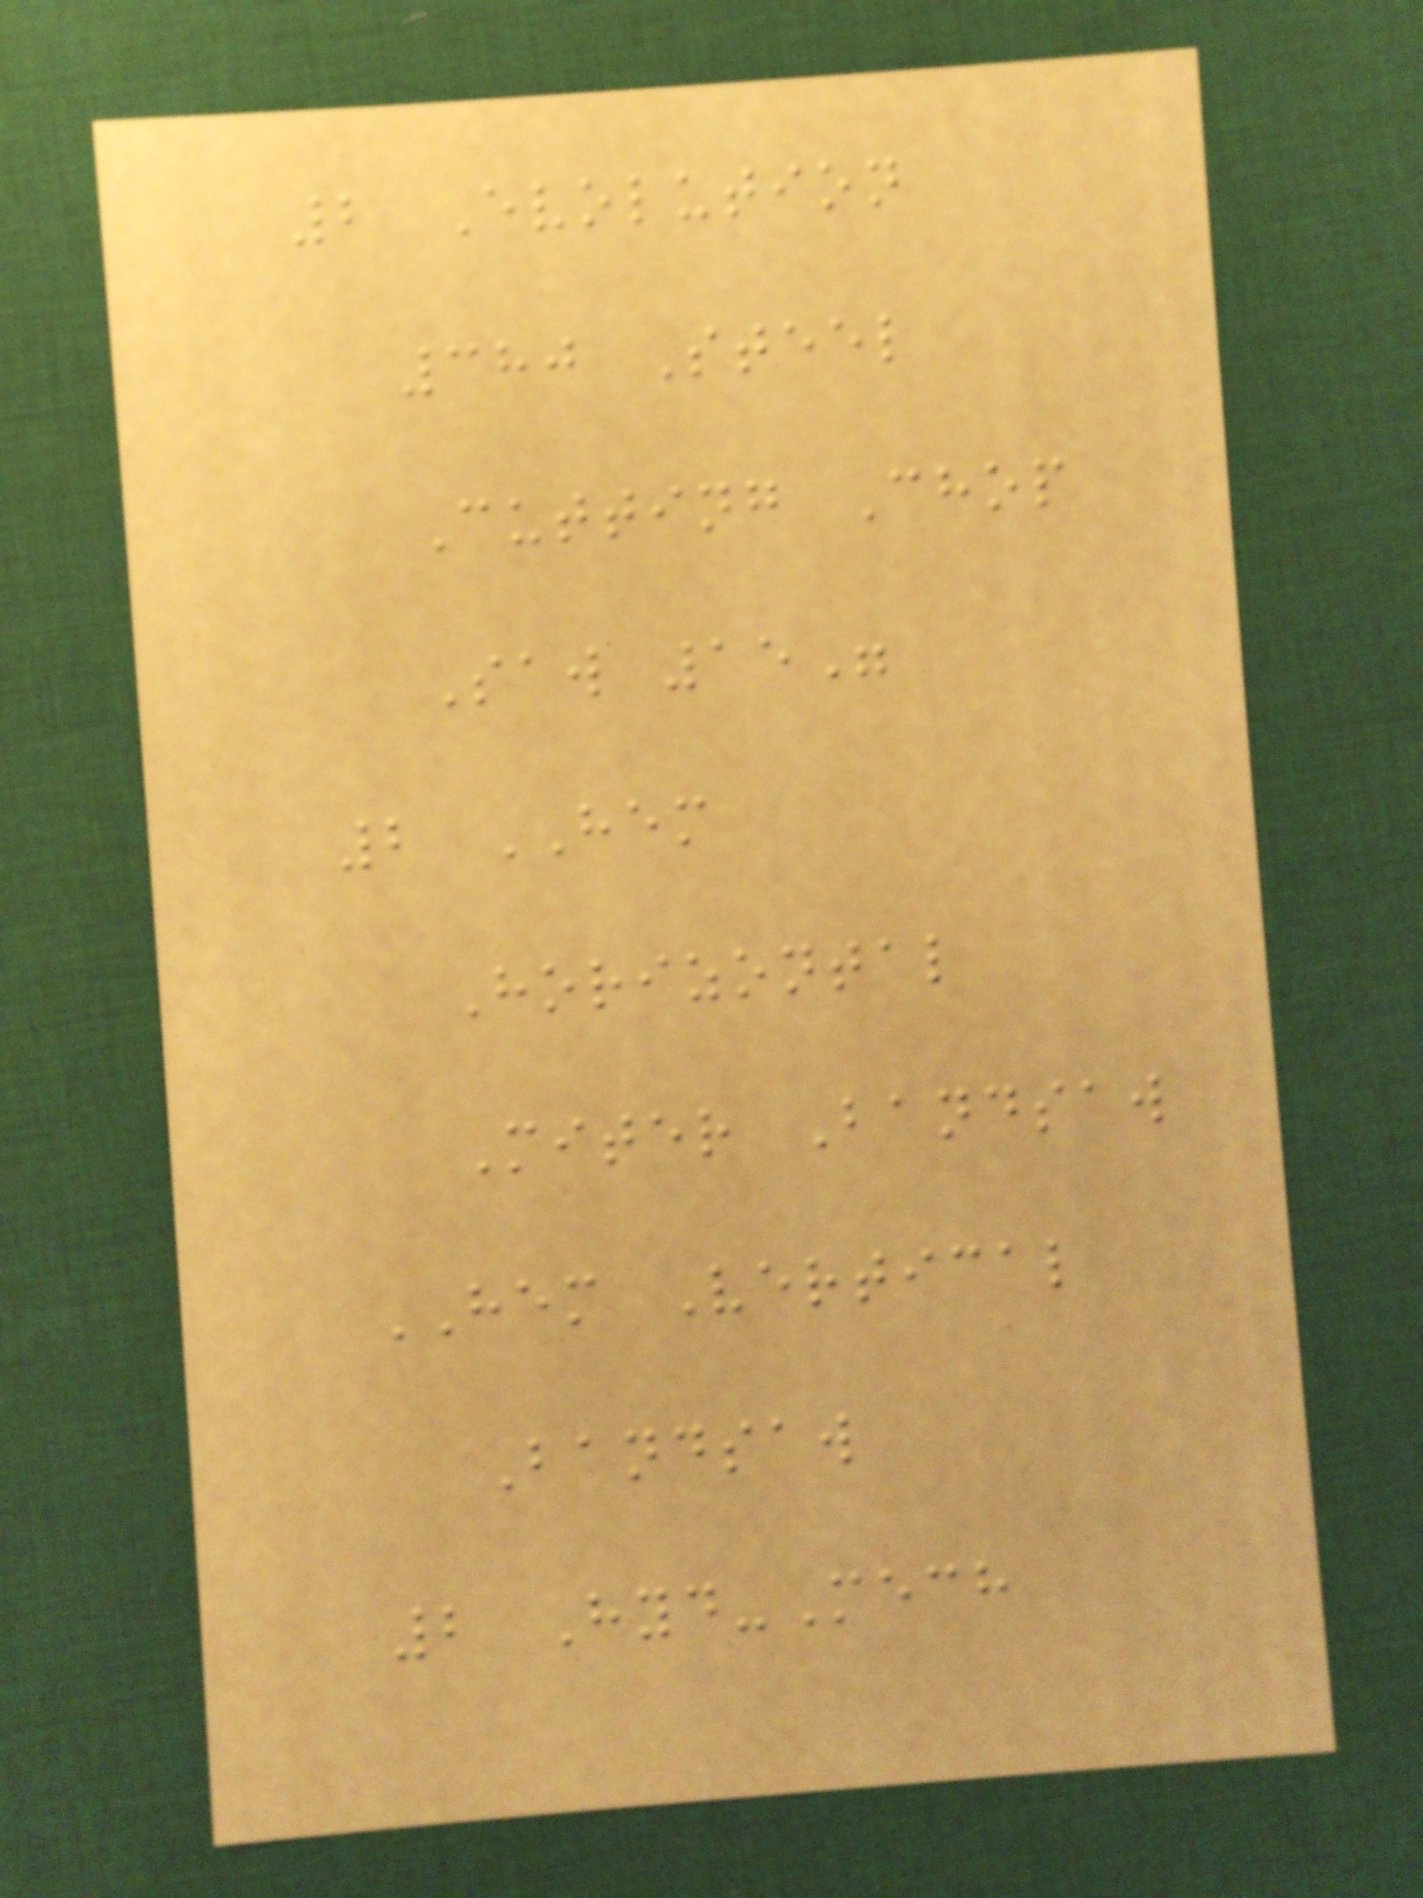2 Evolution
380 Steel
Cutting Chop
Saw 15"
2 HEM
Horizontal
Miter Bandsaw
HEM Vertical
Bandsaw
2 Hyd-Mech
